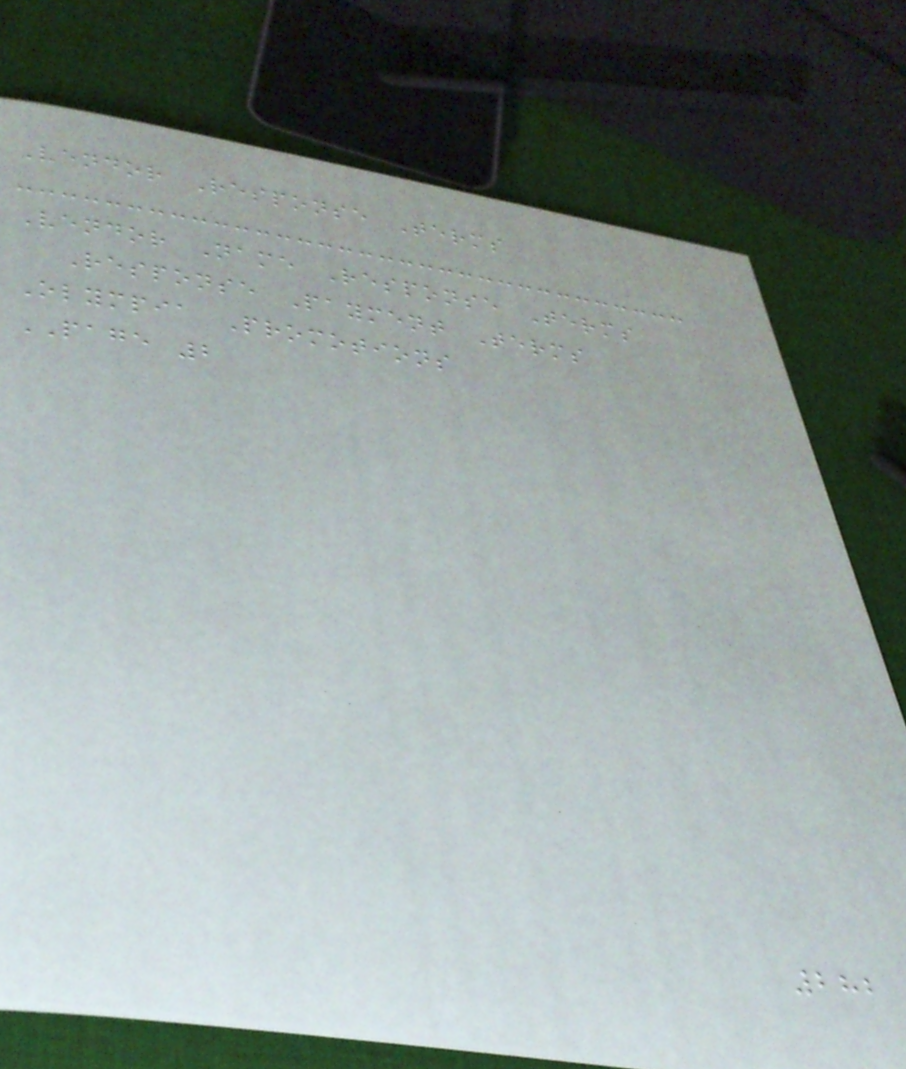Vendor Response Terms
Vendor Name Response Terms
Response Payment Terms
Olympia Promotions
PAGE 2
282
